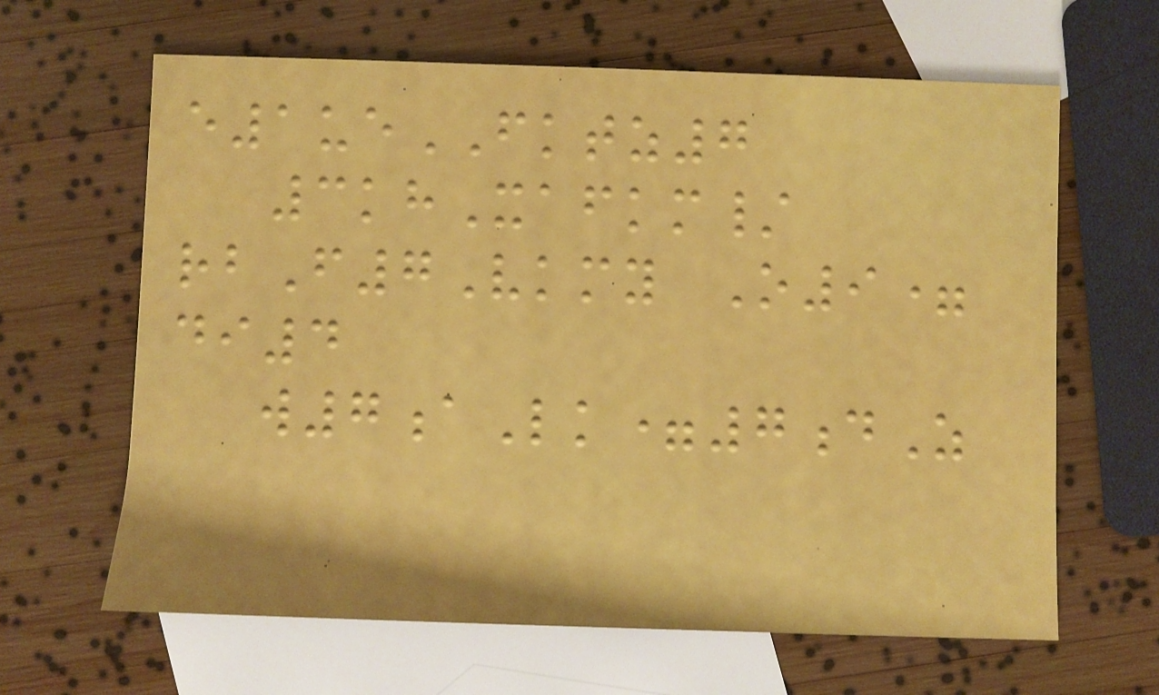e1ueFKTZ7
3khXafkm/
rbF7Vkmy O9=
di4
w7aLk=7dZ
